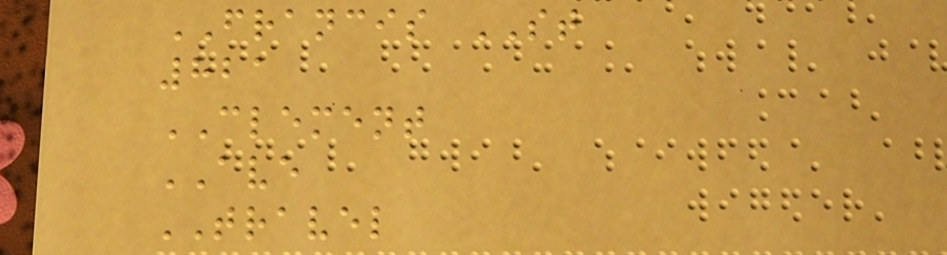FRANCIS ST
821
CLEMENT
AVE
TRAVEL
